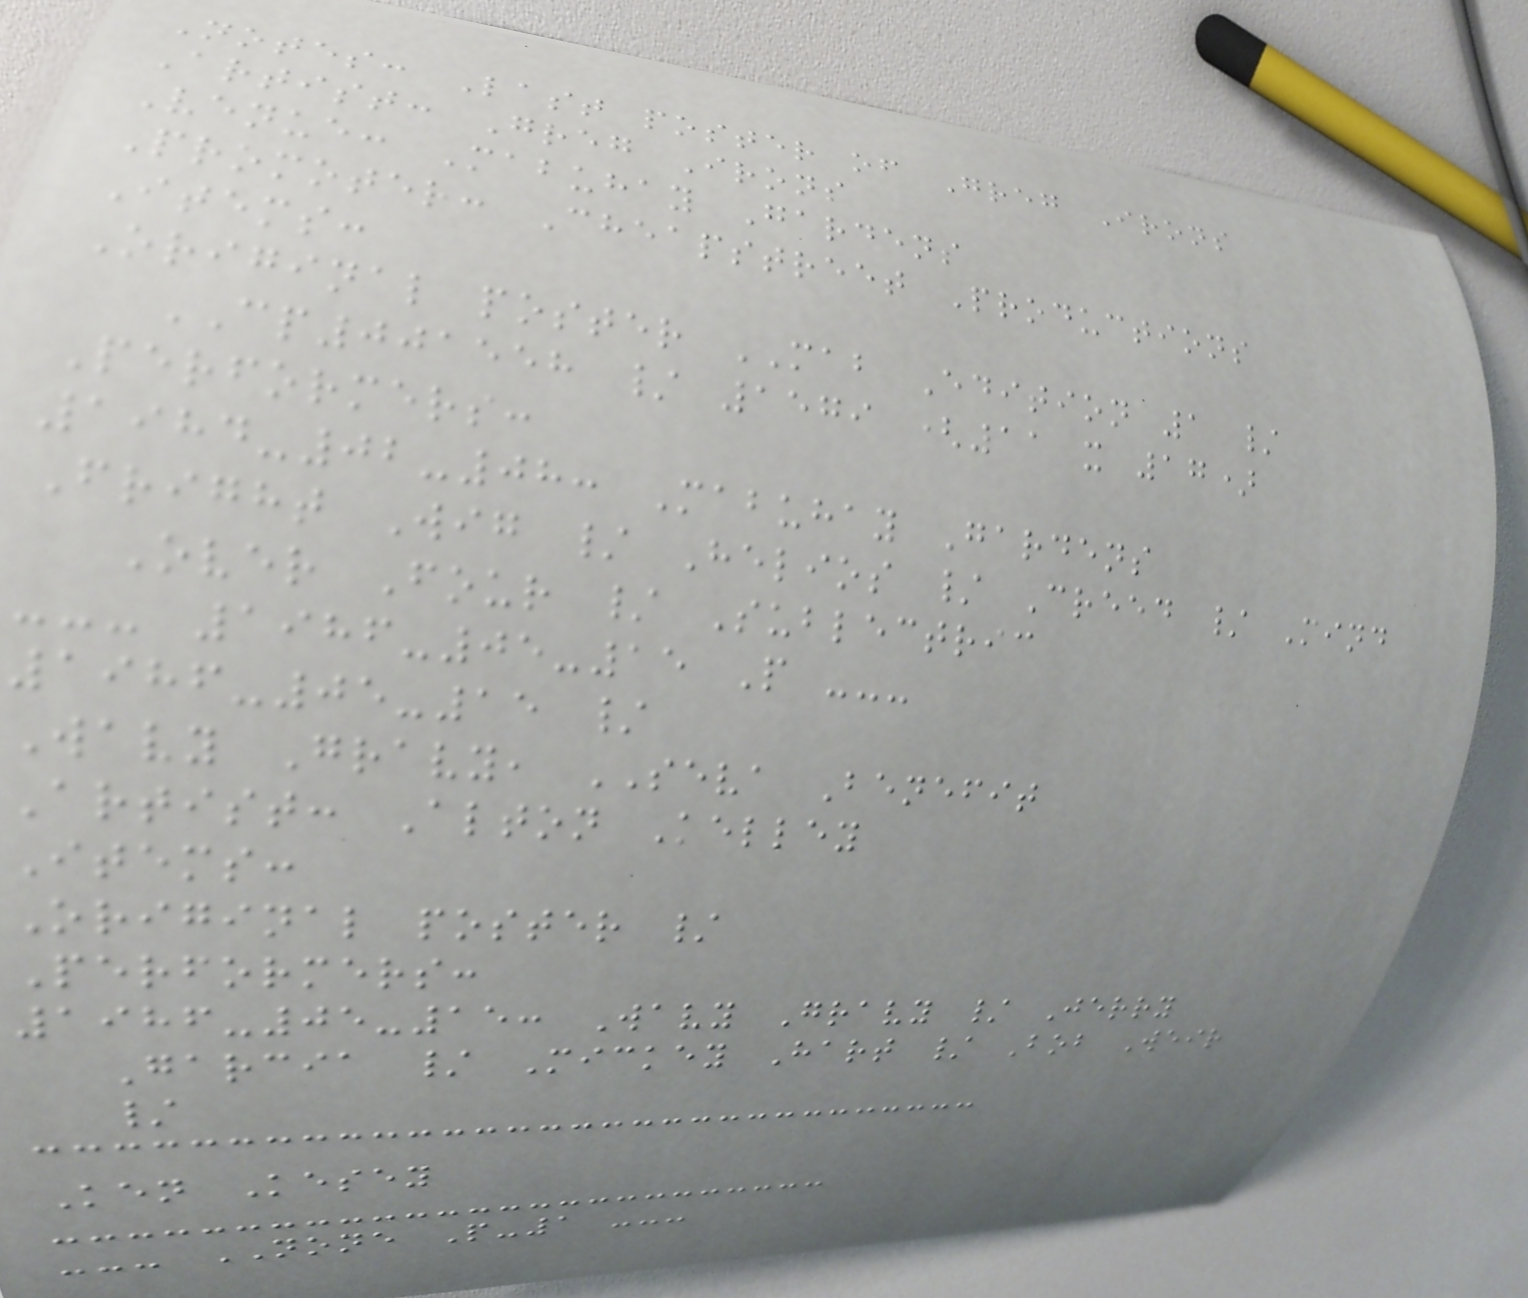Notes: Last poster of Greg Irons
Artist: Greg Irons
Venue: Mabuhay Gardens
Promoter: Cheapstreet Productions
Items:
Original poster MAB Edition 1 /
CP001558 / 1579 (11 x 17)
Performers:
1984-02-08: Mabuhay Gardens
Fright Wig / Helios / Creed / Mind
Over Four / Sublectric
--- 1986-05-15 P ---
1986-05-15 /
Wavy Gravy, SEVA Benefit
Artist: Alton Kelley
Items:
Original poster /
Performers:
1986-05-15: Wavy Gravy / Jerry
Garcia / Mickey Hart / Bob Weir
/
Ken Kesey
--- NONE P-1 ---
